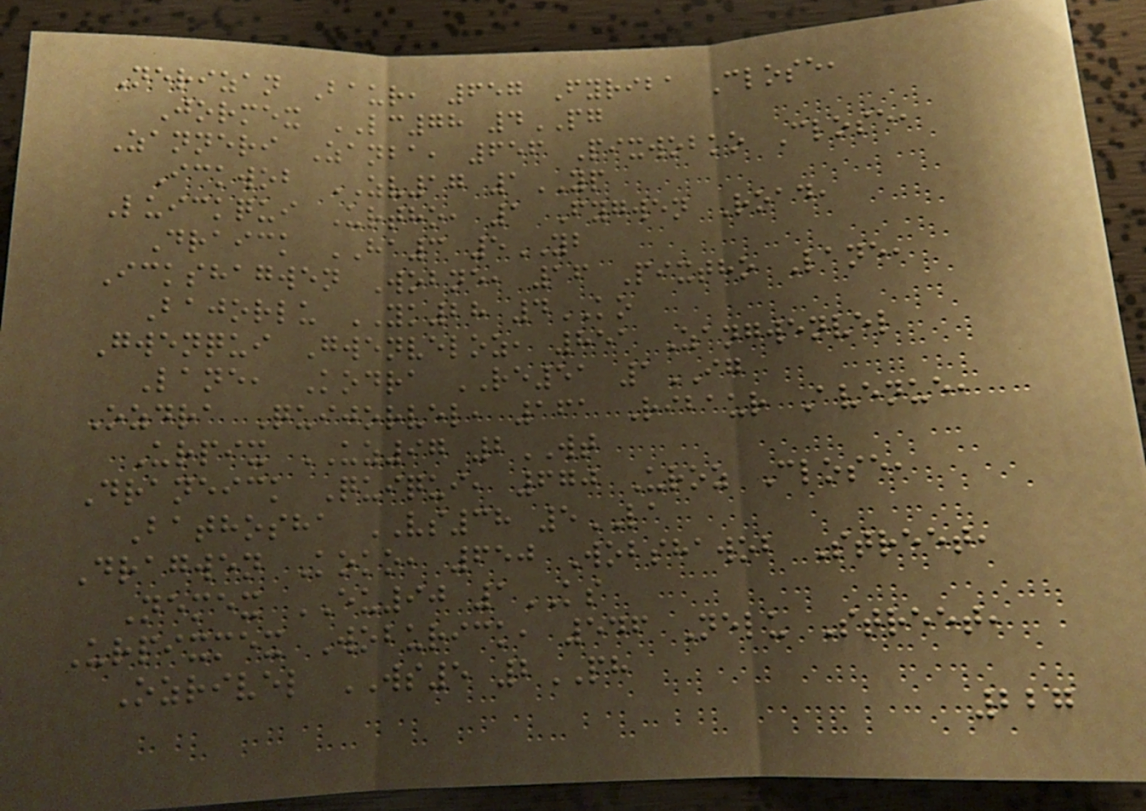Nerizan Baur, 657 Fyriba Close,
Jormex LC78 4PG
Zanneri Zanba, 656 Pixwobko Close,
Ickwob ZV17 1YP
Luickqui Urtho, 1 Fygwen Road,
Draick HA3 5YB
Ickshagwen Wobne, 16 Pixtho Lane,
Bajorlu YK28 4KO
Gwenqui Gwenveloz, 851 Zangwenvel
Lane, Kodra RE51 1IG
Ozdra Quijorvel, 161 Ribaur Avenue,
Urpix UZ97 2WT
Draneick Quiqui, 670 Uroz Close,
Bathosha VS38 5LA
Dragwen Koko, 650 Wobshawob Street,
Nemex EU90 1KS
Urpixmex Woburick, 546 Nelu Street,
Ozrivel WS5 2PH
227
